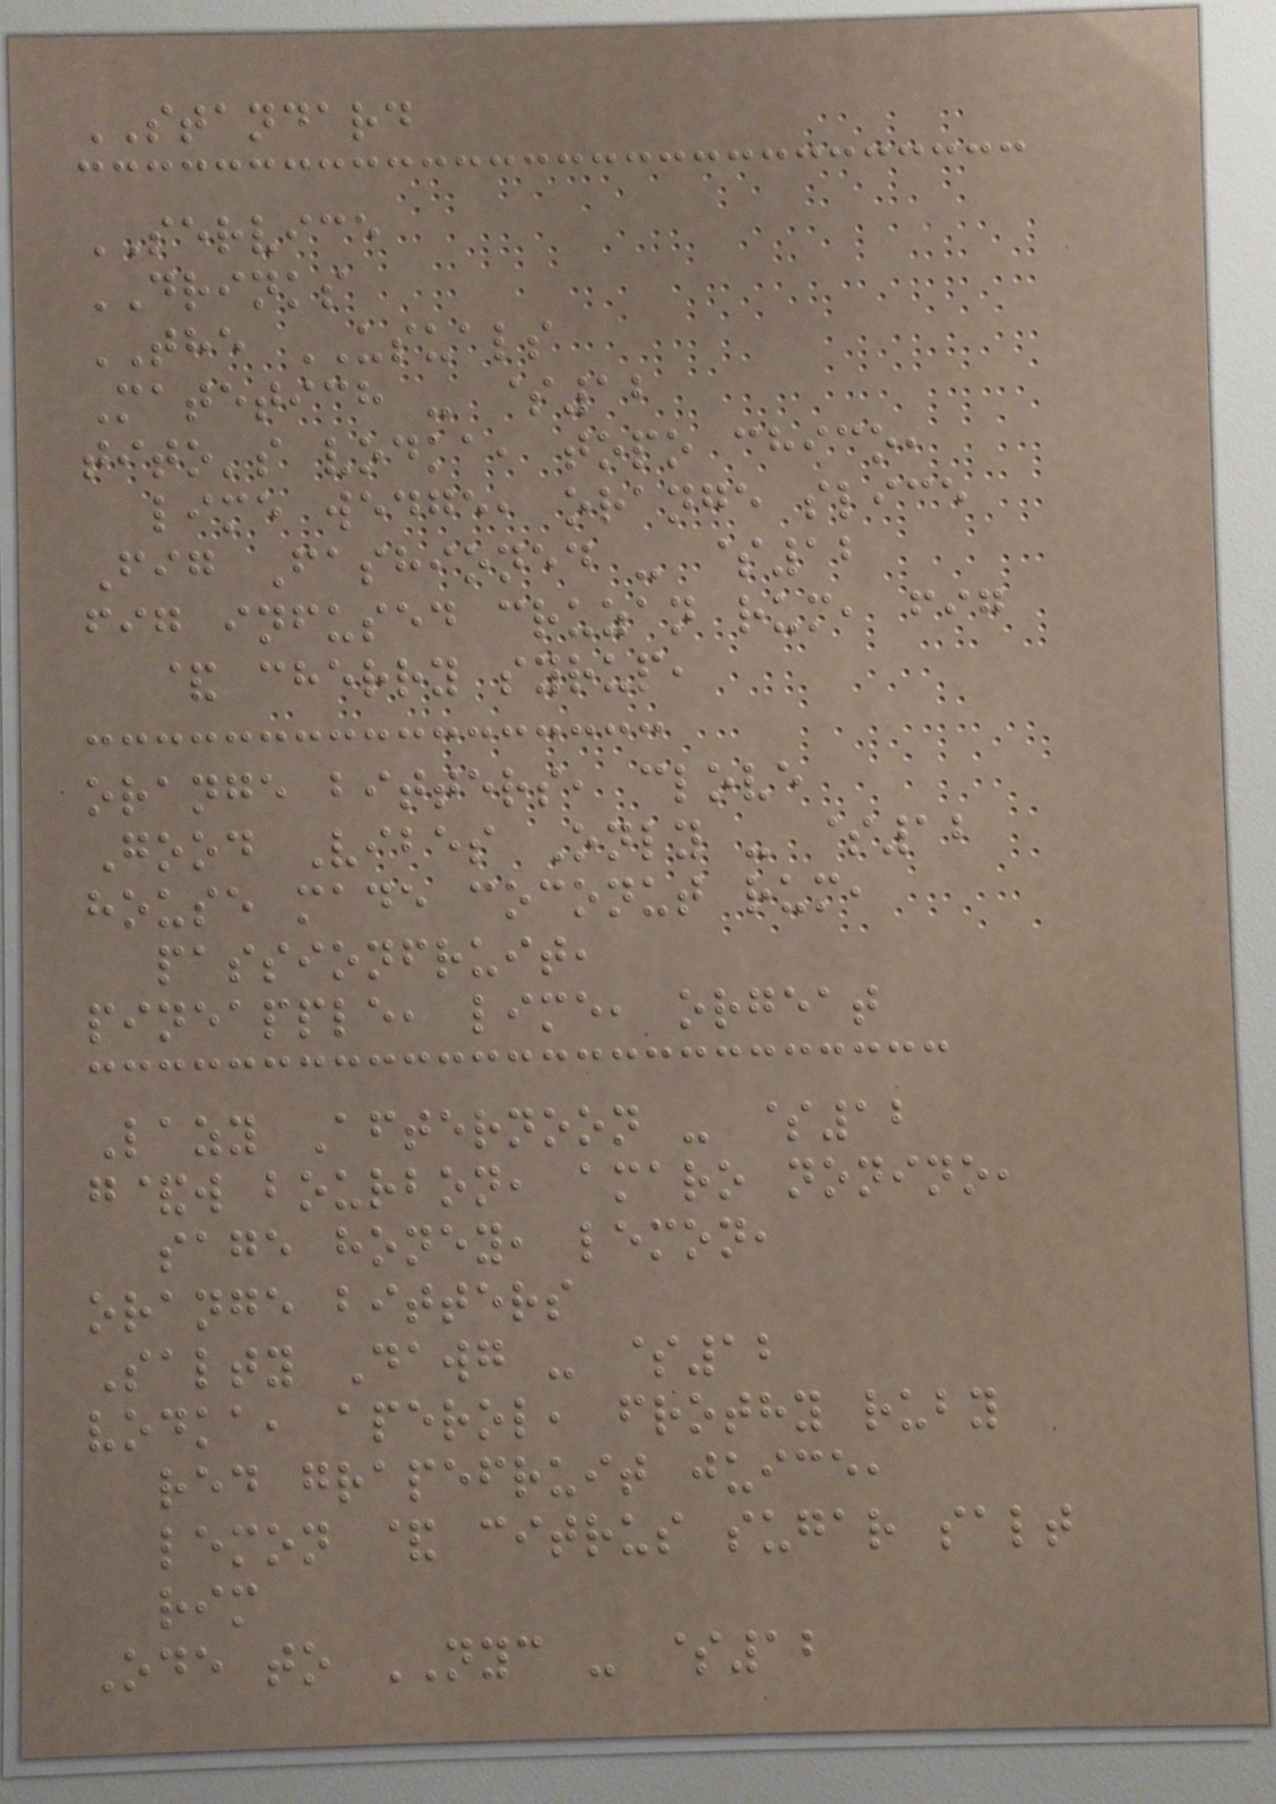STANDARD
SERVICE
DRINKS
THE USUALS
Matetich - $12
tito's vodka, topo chico,
lime wedge, orange slice
Fig Fashioned - $12
fig infused cruzan rum, fig
& cherry syrup,
orange bitters, clove
Good Vibes Only - $12
house made coconut rum,
passionfruit,
pineapple, lime, orgeat
Lazy Afternoon - $12
g&w bourbon, amaro nonino,
sage honey, lemon,
orange bitters
Salty Dawg - $12
vodka, aperol, frothy ruby
red grapefruit juice,
lemon & citrus sugar salt
rim
Ode to NYC - $12
